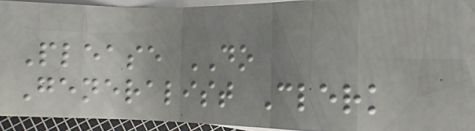Please DO
Generalist Clerk
